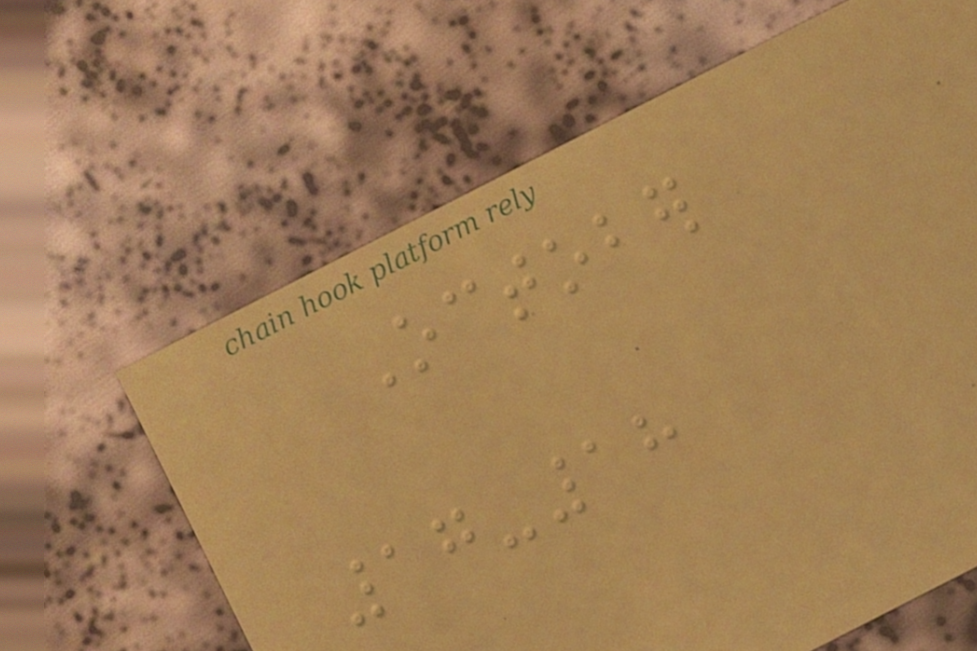October
17-18
